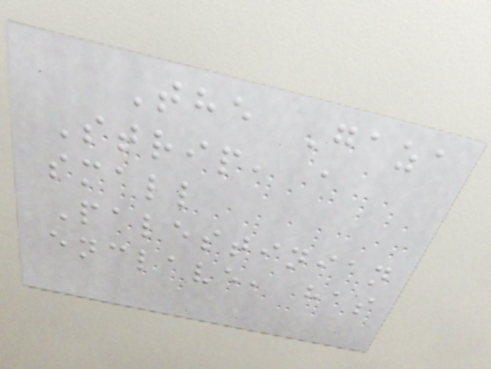The Gaza
Strip, a
small
Palestinian
enclave, has
